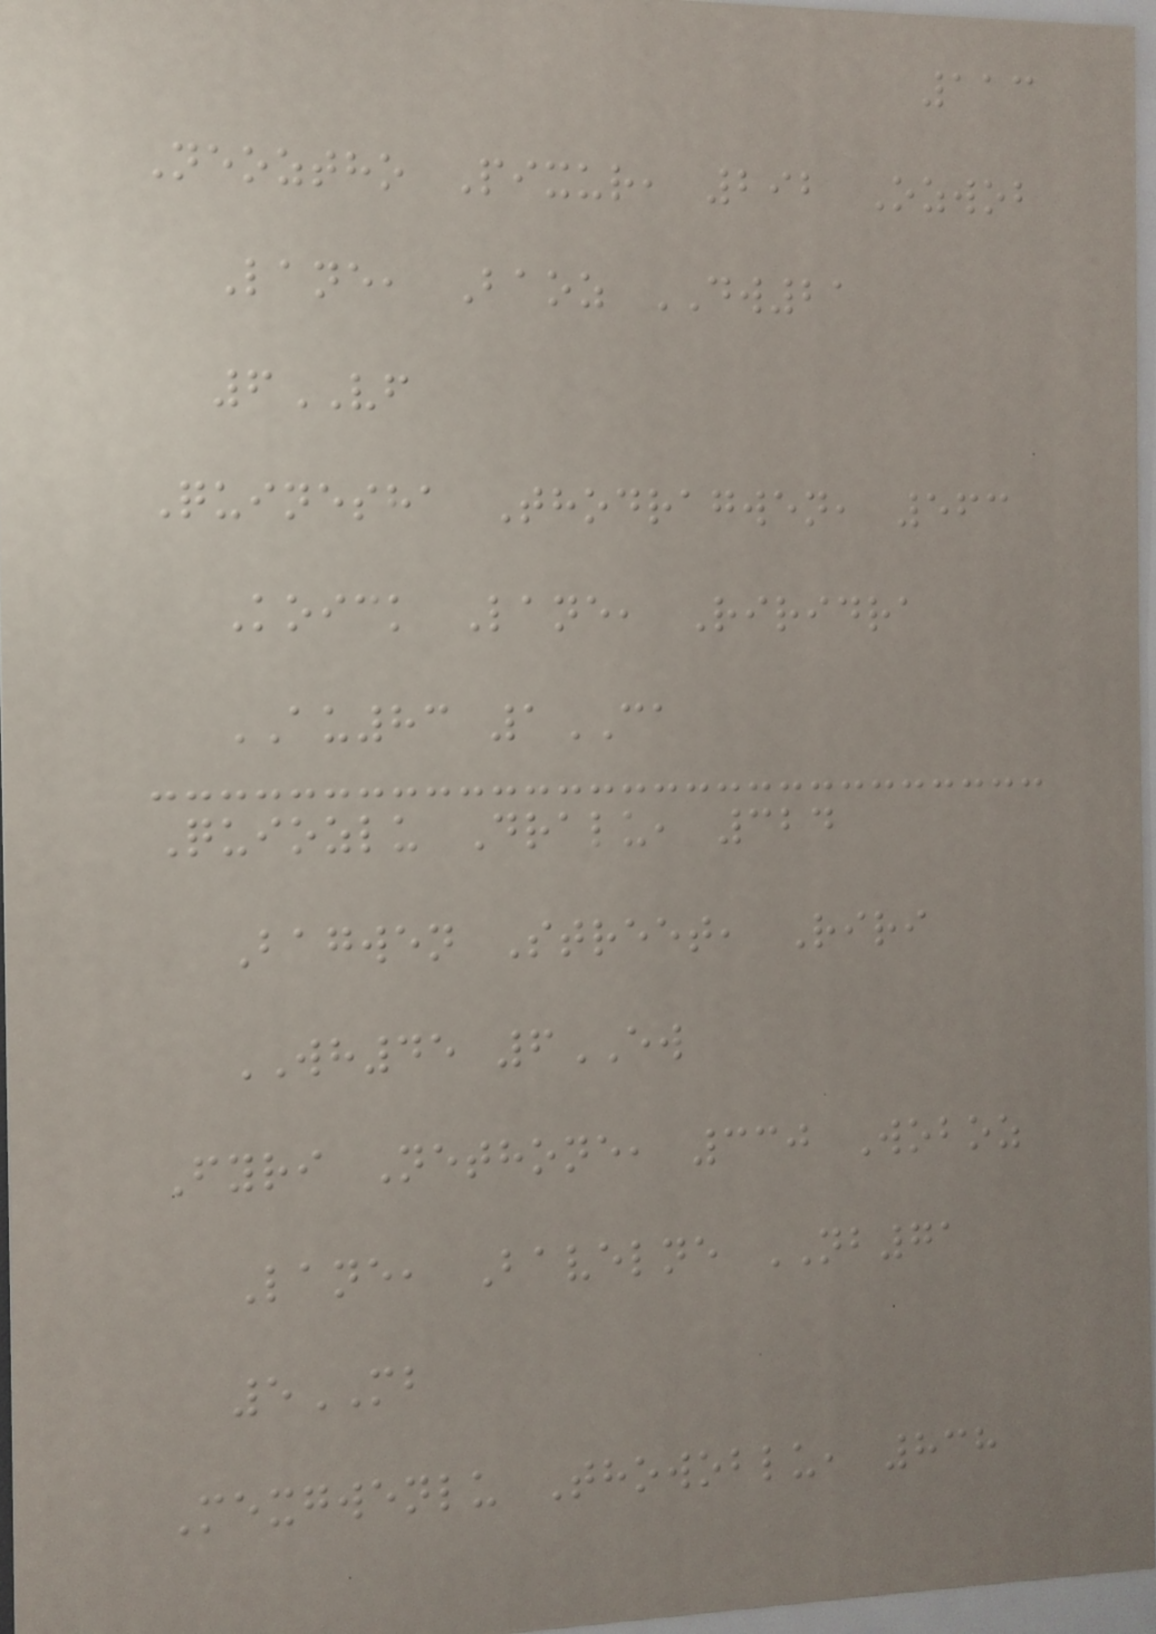113
Neoztho Pixur, 292 Ozwob
Lane, Baoz DW21
6VF
Quinesha Thodragwen, 563
Koick Lane, Riridra
AU83 1CA
Quiozlu Dralu, 324
Bagwen Street, Riri
WH45 6EW
Fyri Nethone, 330 Woboz
Lane, Bavelne NB71
5MB
Mexgwenlu Thowoblu, 838
